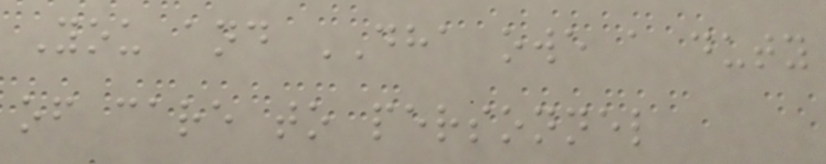You and DHA owe a duty
of care to personnel
